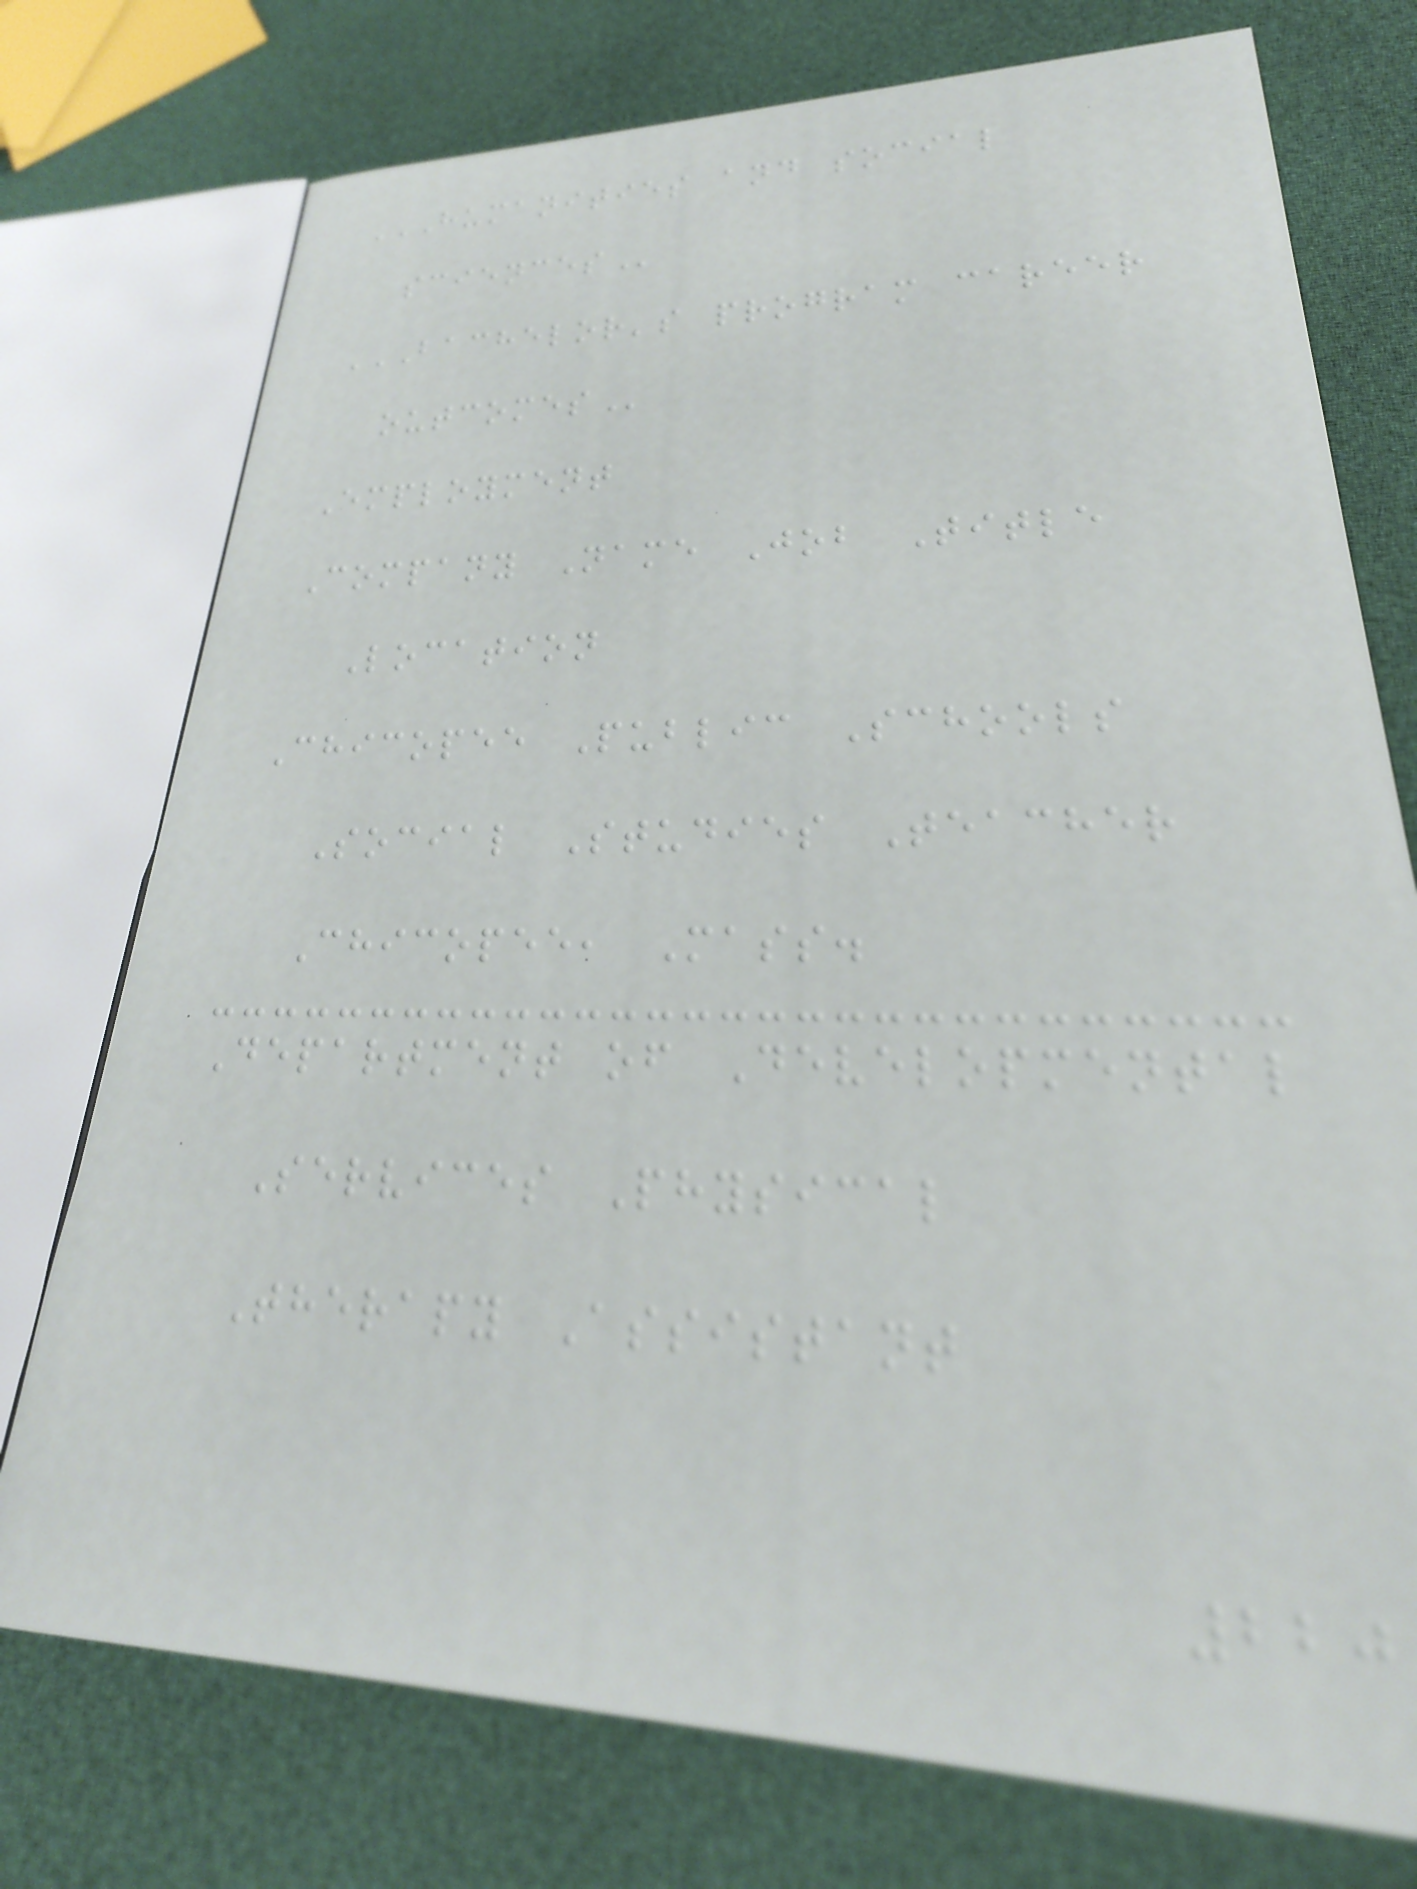HUMANITIES AND SOCIAL
SCIENCES
BACHELOR'S PROGRAM CAREER
OUTCOMES
Employment
Company Name Job Title
Location
Chicopee Public Schools
Social Studies Teacher
Chicopee, Mass.
Department of Developmental
Services Physical
Therapy Assistant
220
